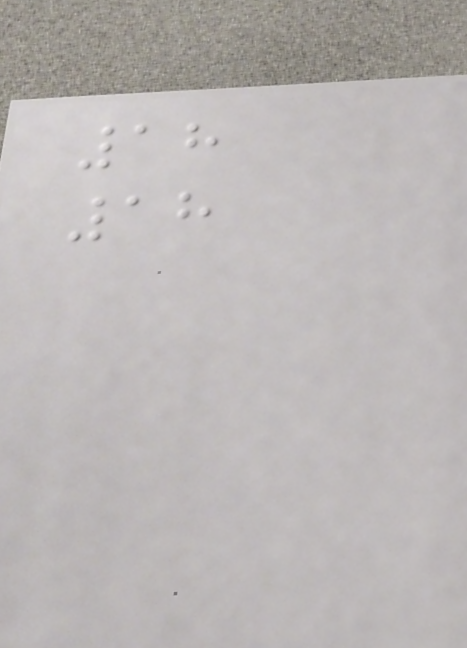18
18
